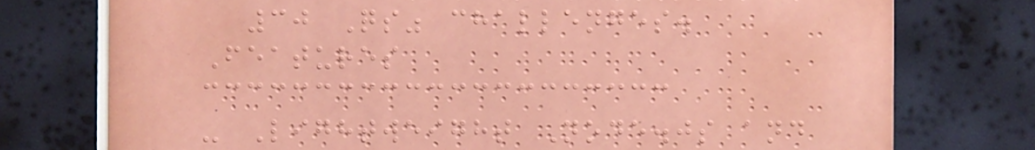30 Qs" challenges.
Features
- Lightweight Node.js and
